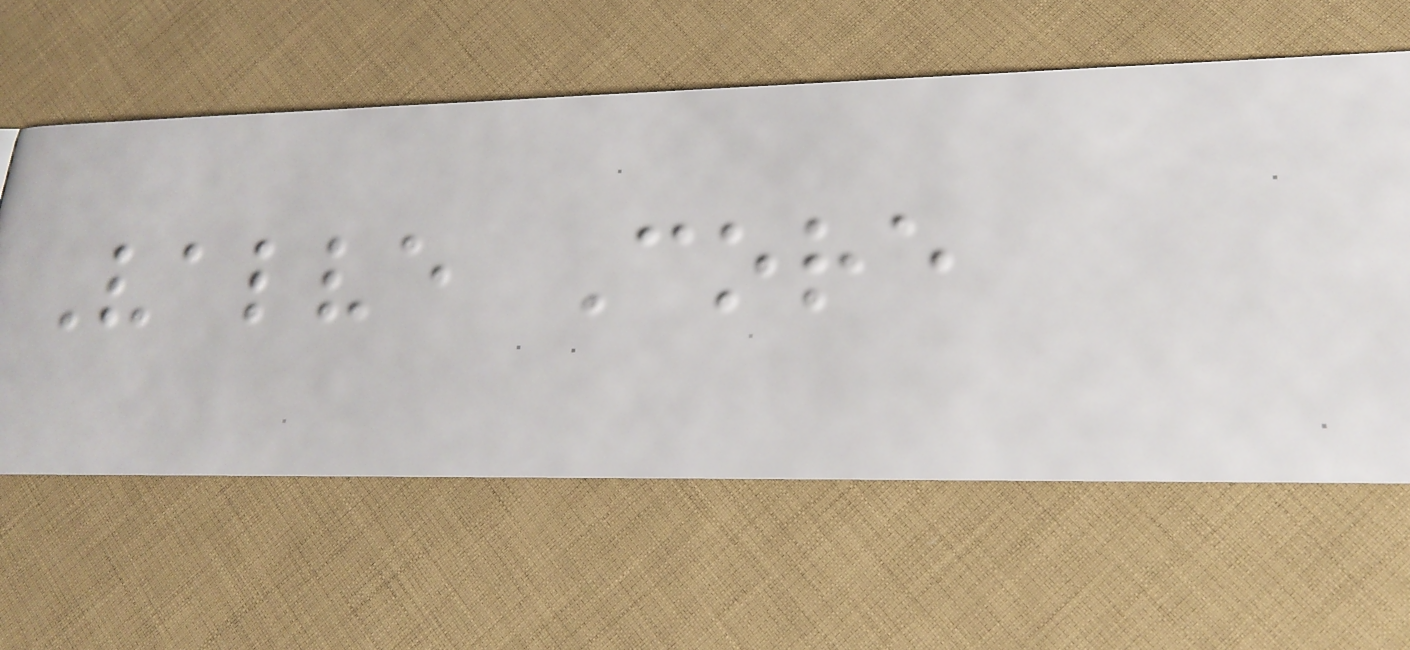Valve Core
